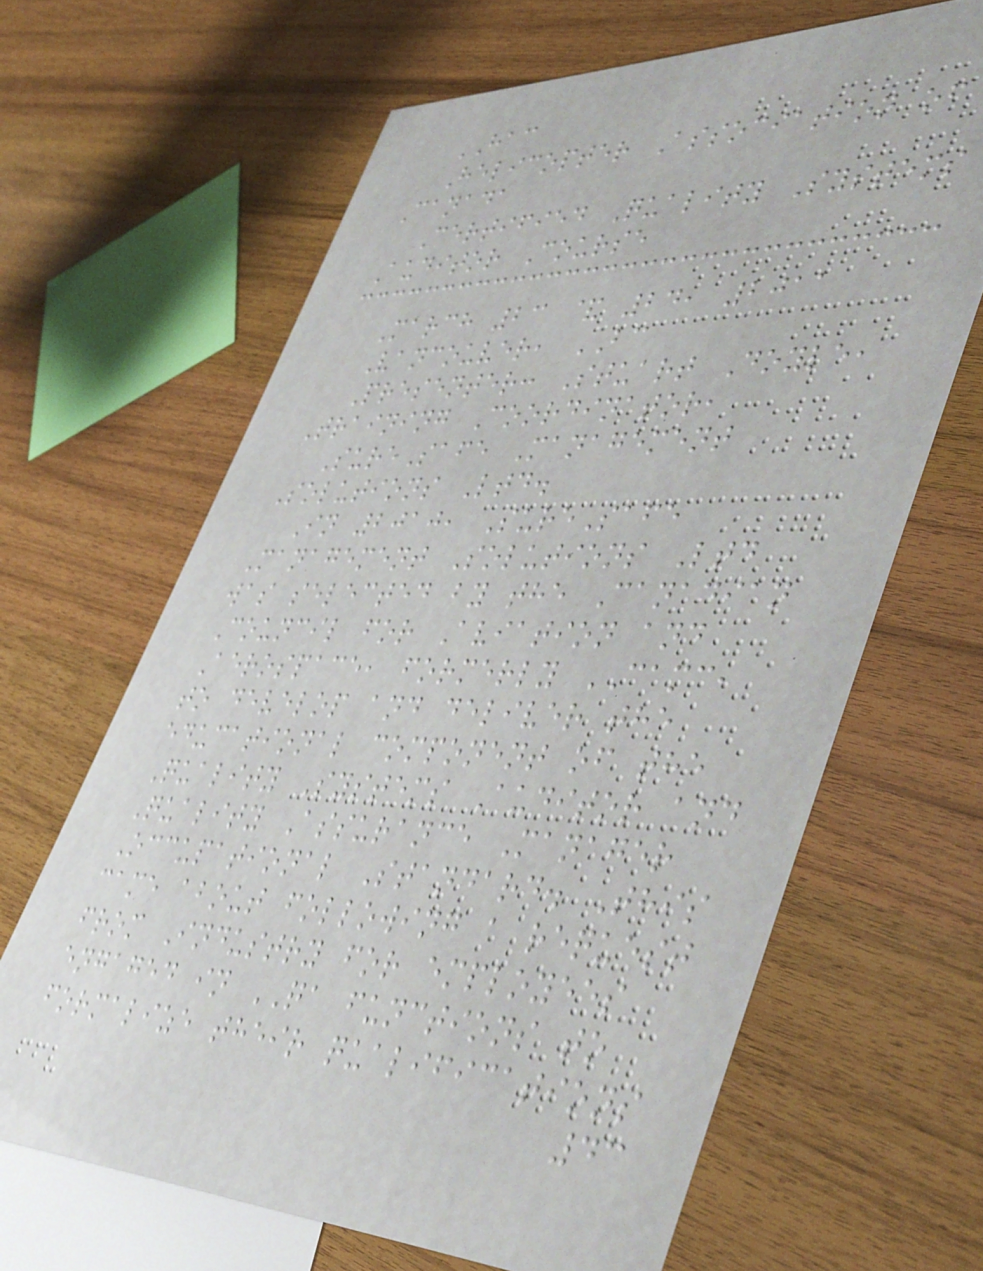HAC
Helicopter Association of
Canada
Certified Quality Systems
Auditor Course
March 23 & 24, 2011
Vancouver, BC
Presenter: Stuart Doyle,
Training Coordinator,
SureSafe Management
Solutions Ltd.
In 2010, SureSafe
Management Solutions Ltd
was selected by the Canadian
Council for Aviation and
Aerospace, formerly CAMC,
to develop and deliver the
educational component of the
Quality Systems Auditor and
Quality Assurance Manager
Occupational Standard. This
came about following a request
from Industry for employees
engaged in QA functions to
formalize their qualifications
43
